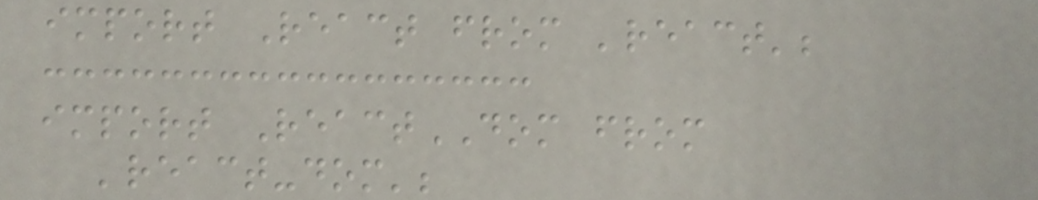import React from 'react';
import ReactDOM from
'react-dom';
